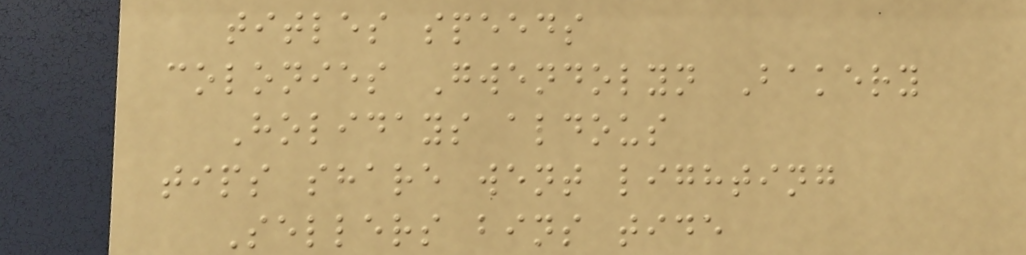titles speeds
colonies Gwendolyn Bakery
Holidays aldous
tips share went lighting
Sellers bins tide
